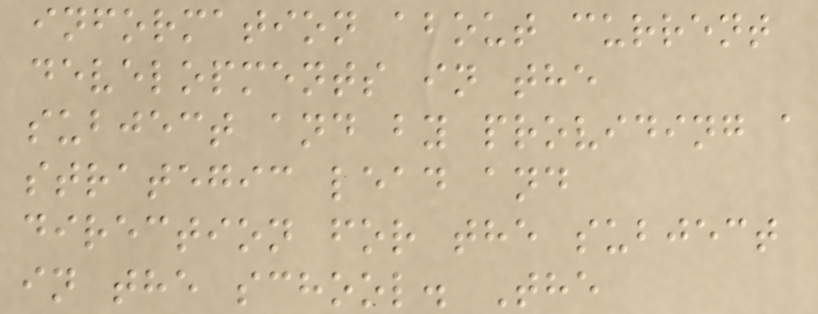information about current
developments in the
subject and by providing a
strategic lead and
direction for the subject
in the school. The
